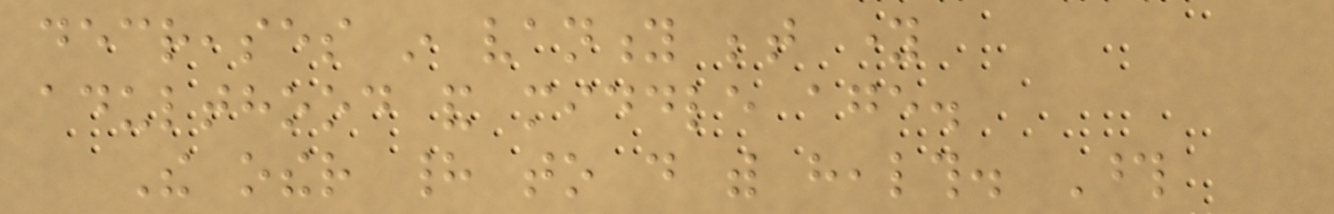decreases in vanity between young
adulthood and middle age.
The other had to do with health. Those
